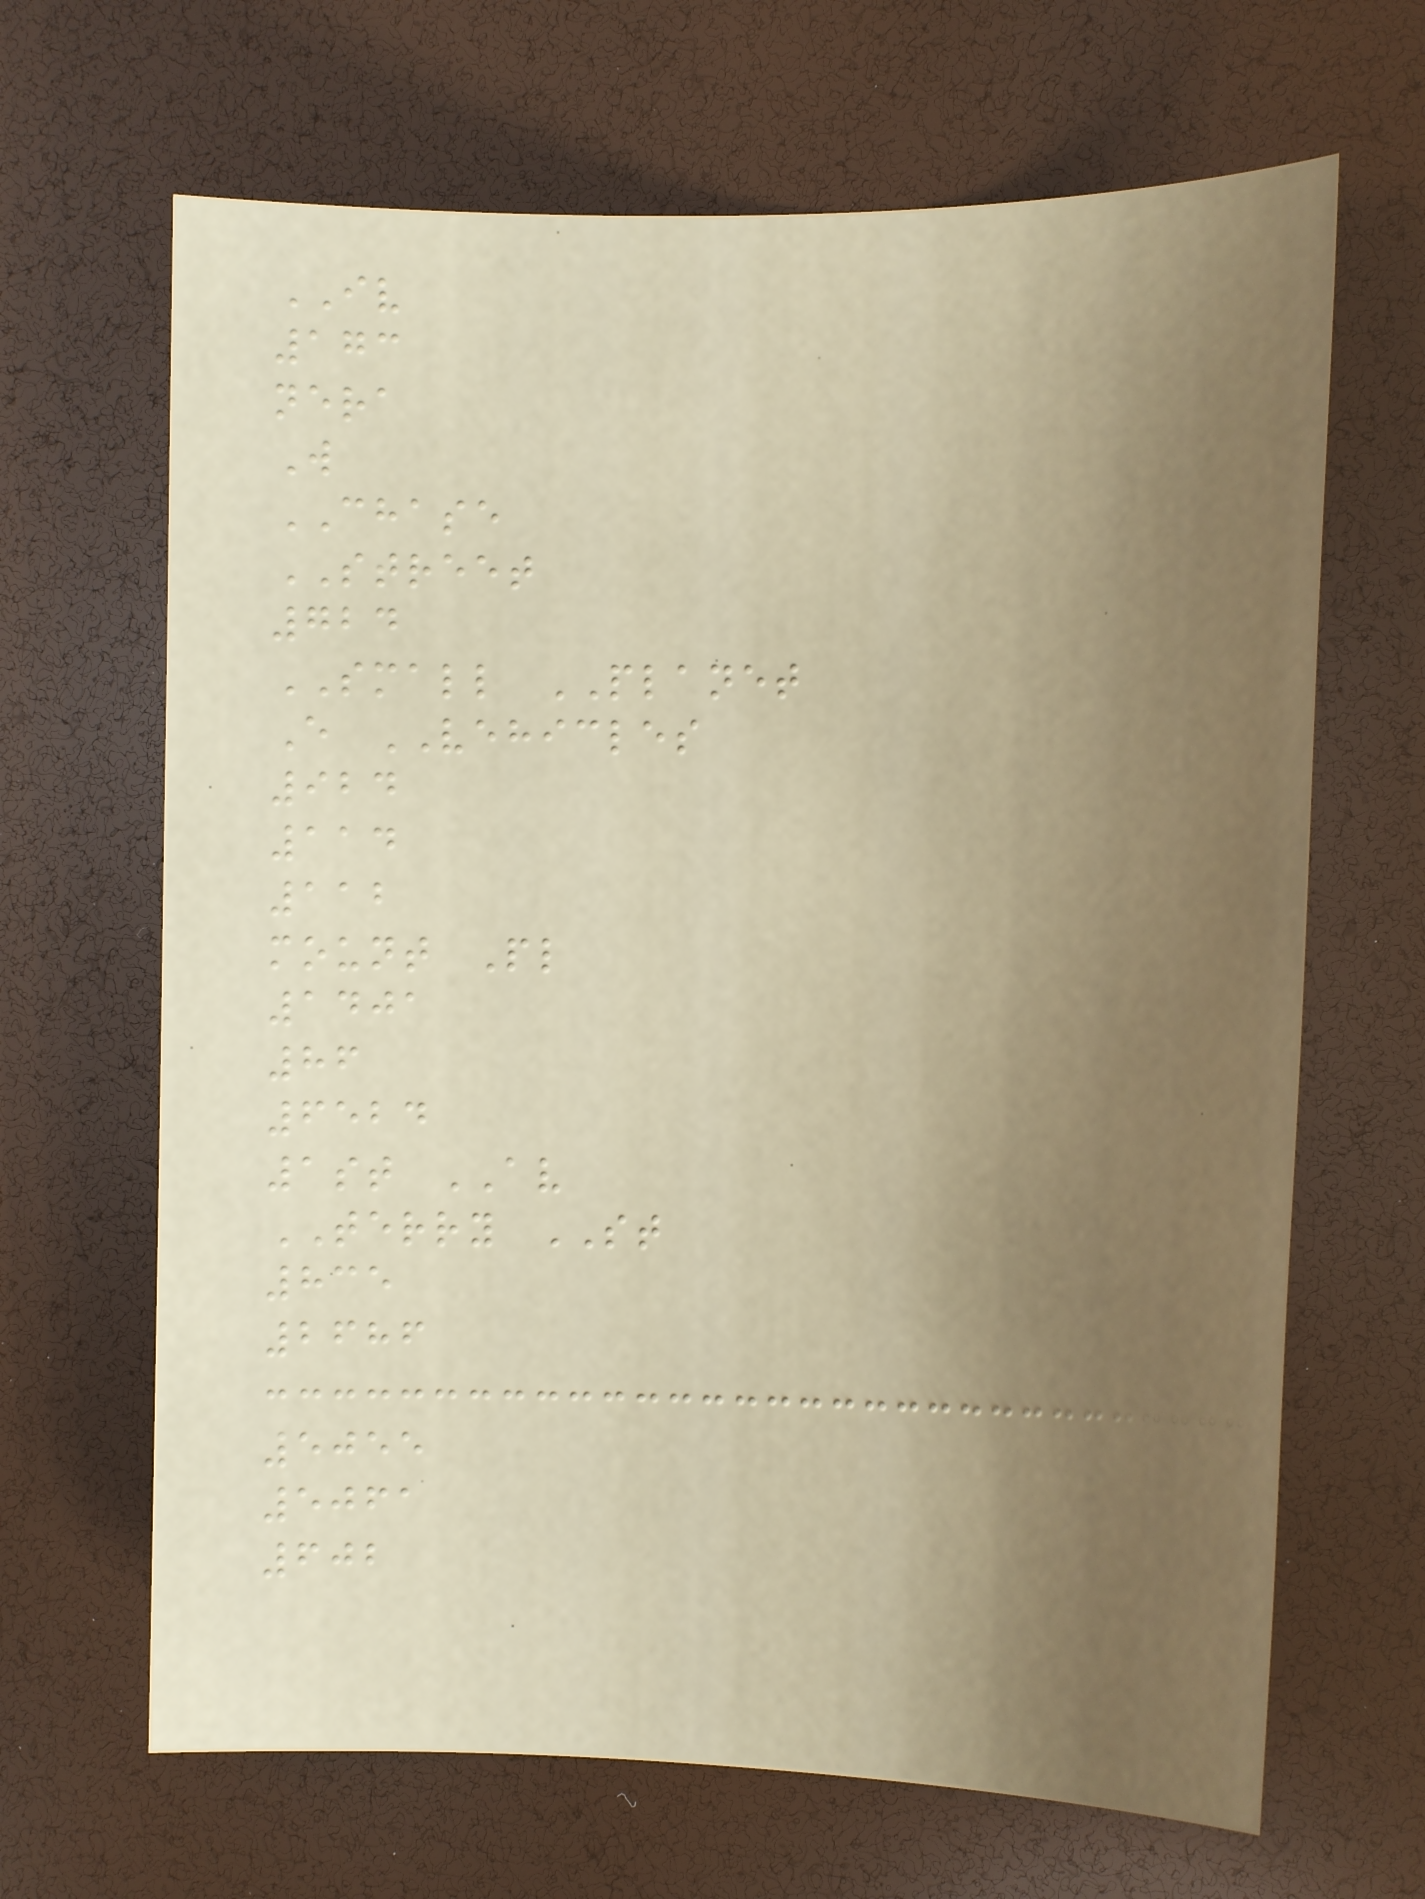IV
173
nera
W
CHASE
STREET
724
SMALL PLANET
E VEHICLES
924
114
112
mount Pl
1401
86
6524
1st AV
TERRY ST
835
2686
5055
5061
602
